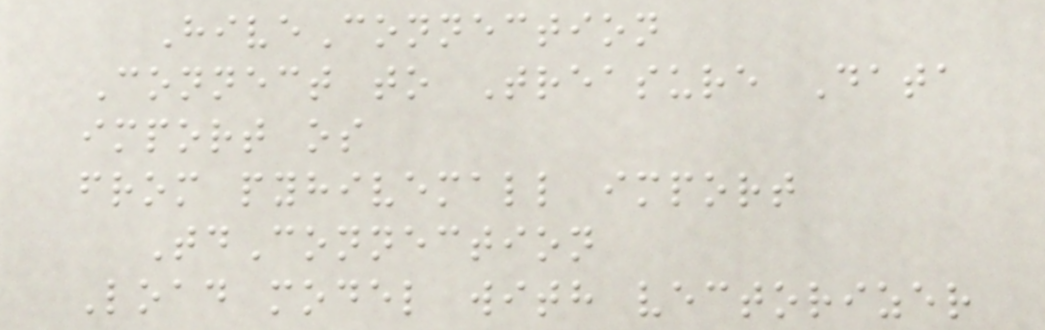HiveConnection
Connect to Treasure Data
import os
from pyhivemall import
TdConnection
Load model with vectorizer
